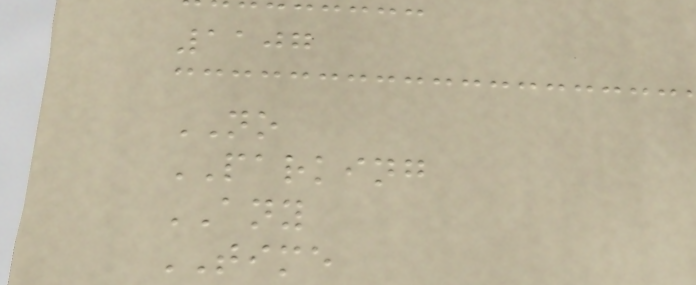1107
NO
PARKING
ANY
TIME
